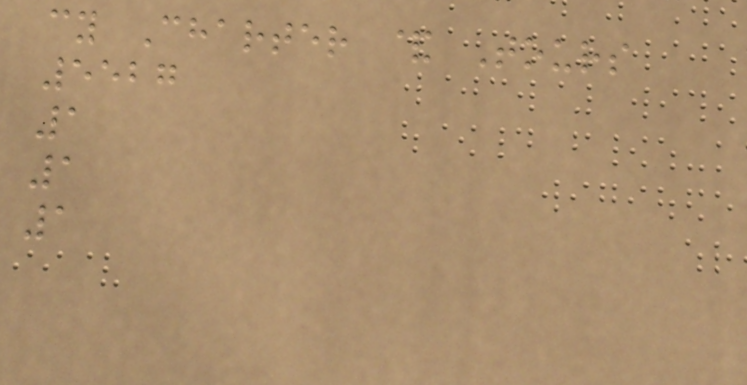cy Charter & Tours
5527
1
1
1
